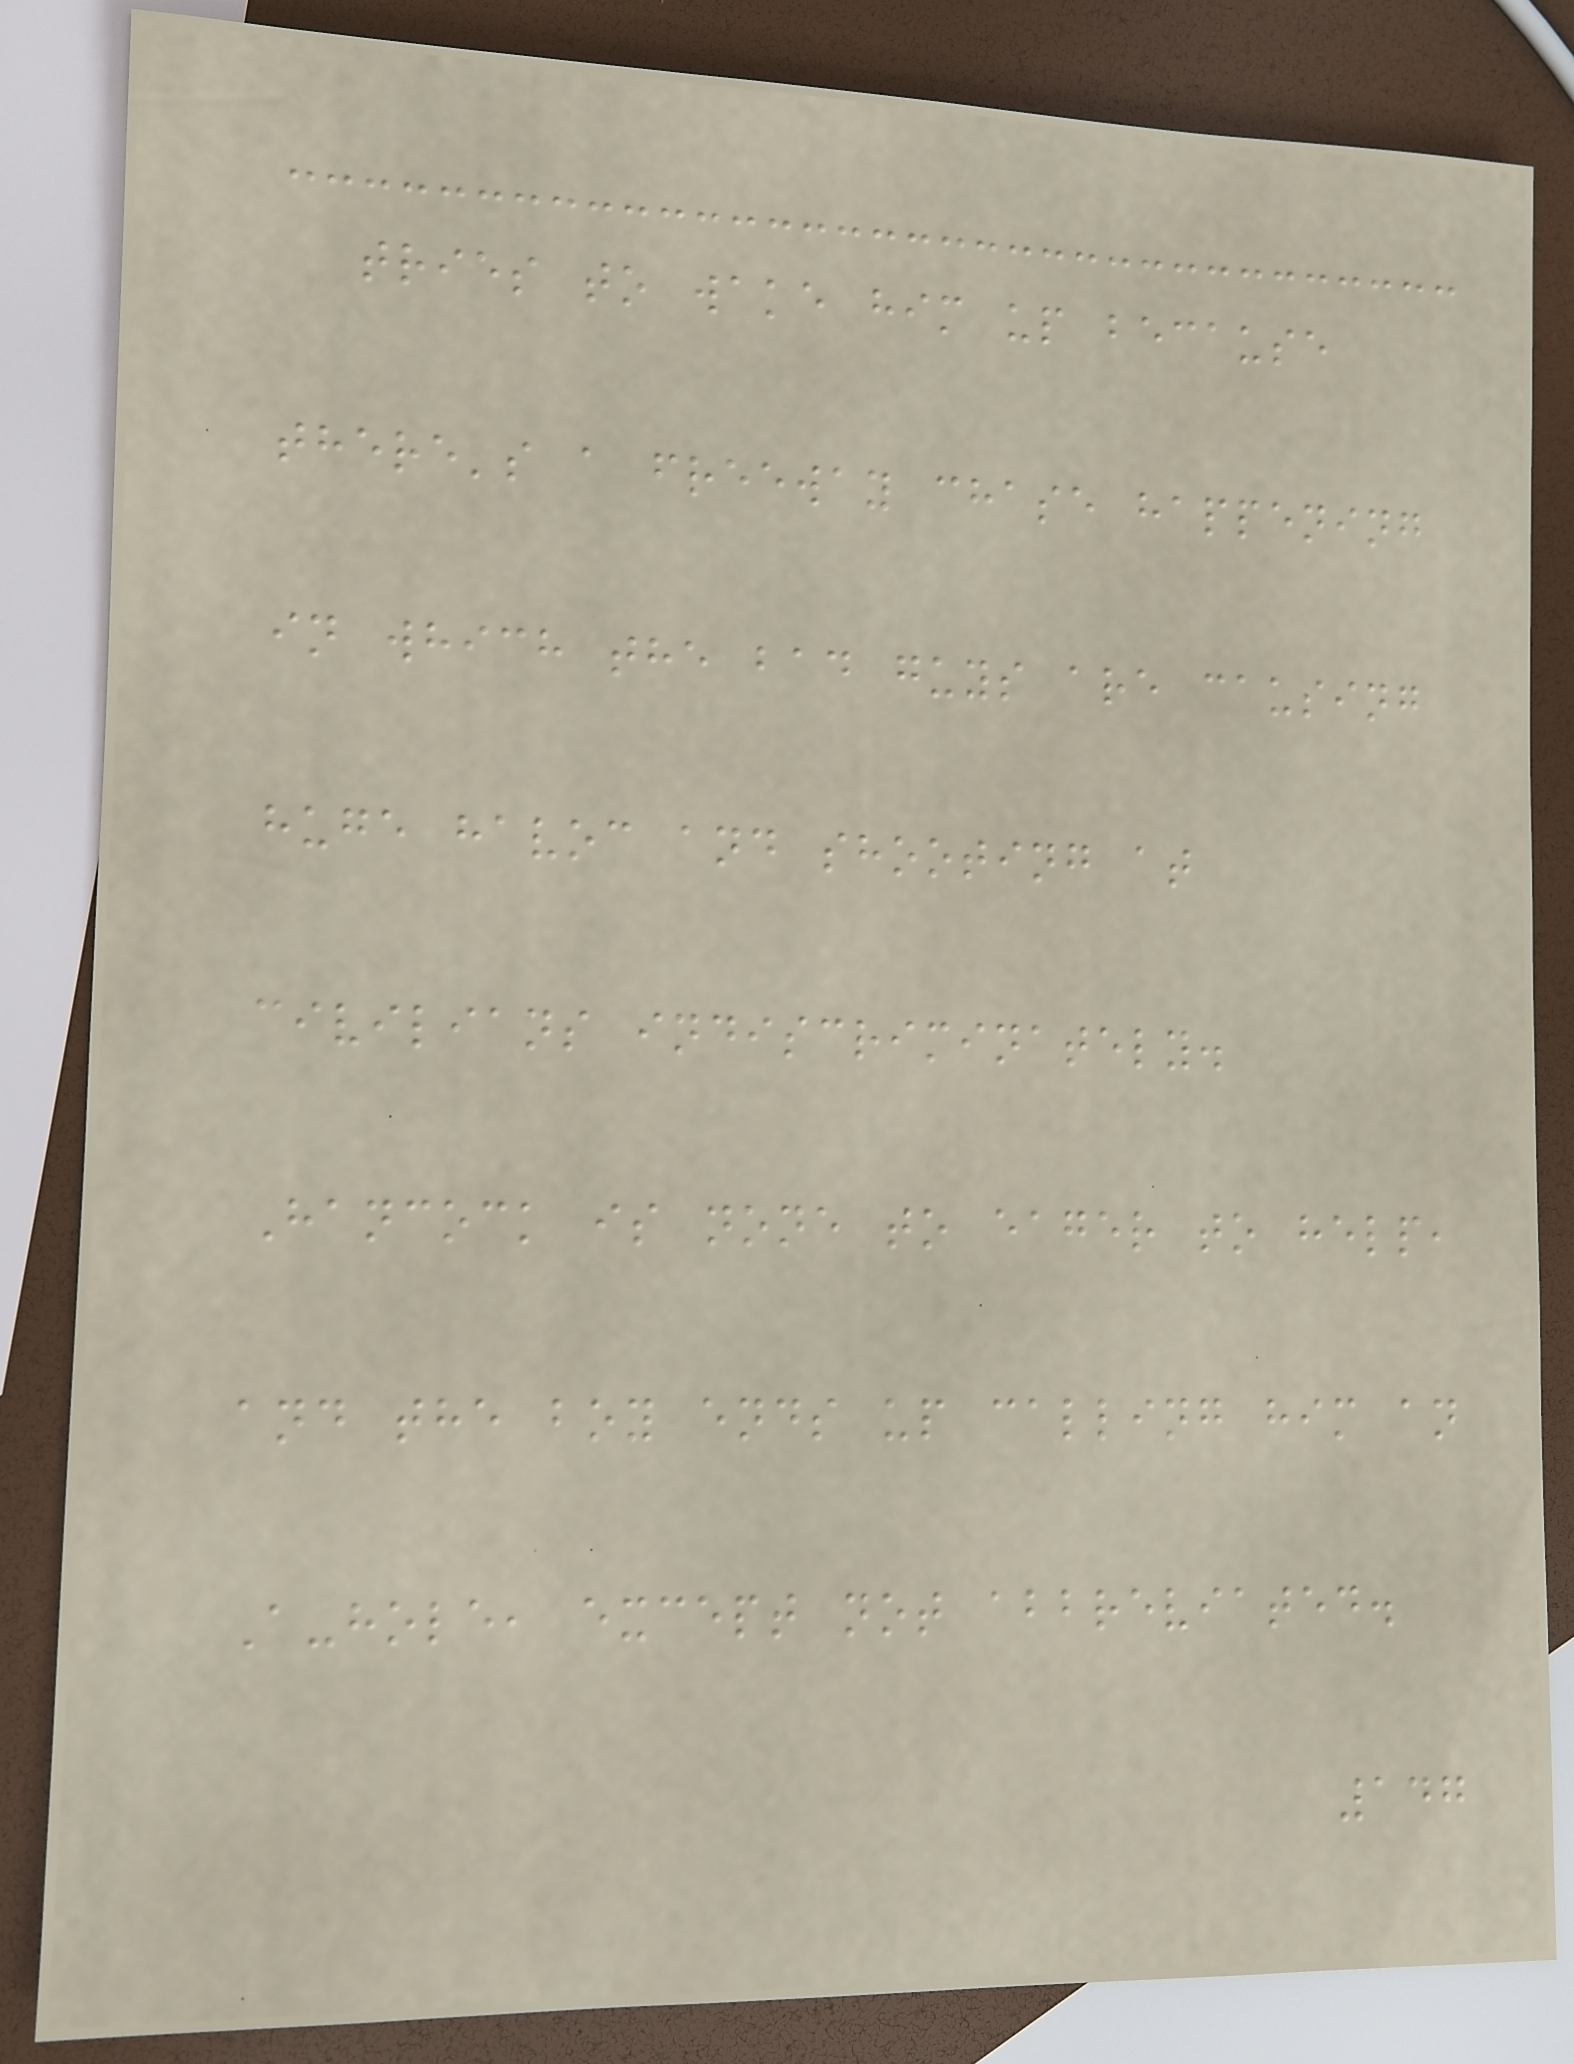tries to wake him up because
there's a freeway chase happening
in which the bad guys are causing
huge havoc and shooting at
civilians indiscriminately.
Hancock is none to eager to help,
and the boy ends up calling him an
A-hole, except not abbreviated.
147
